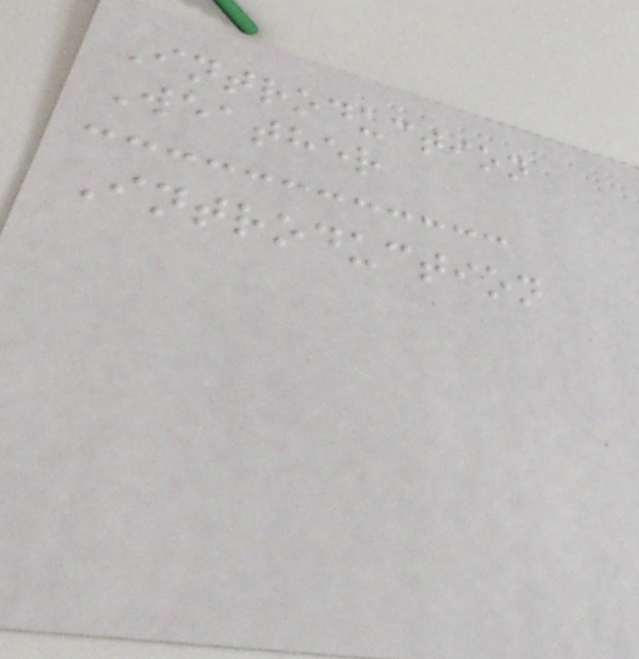Introduction
Weather
Introduction
